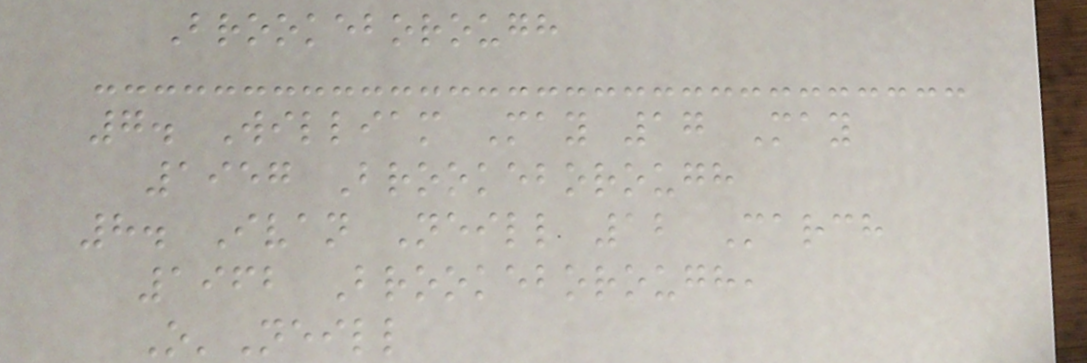Brookeborough
7. William May 17 May
1957 Brookeborough
8. Ivan Neill 12 March
1962 Brookeborough,
O'Neill
